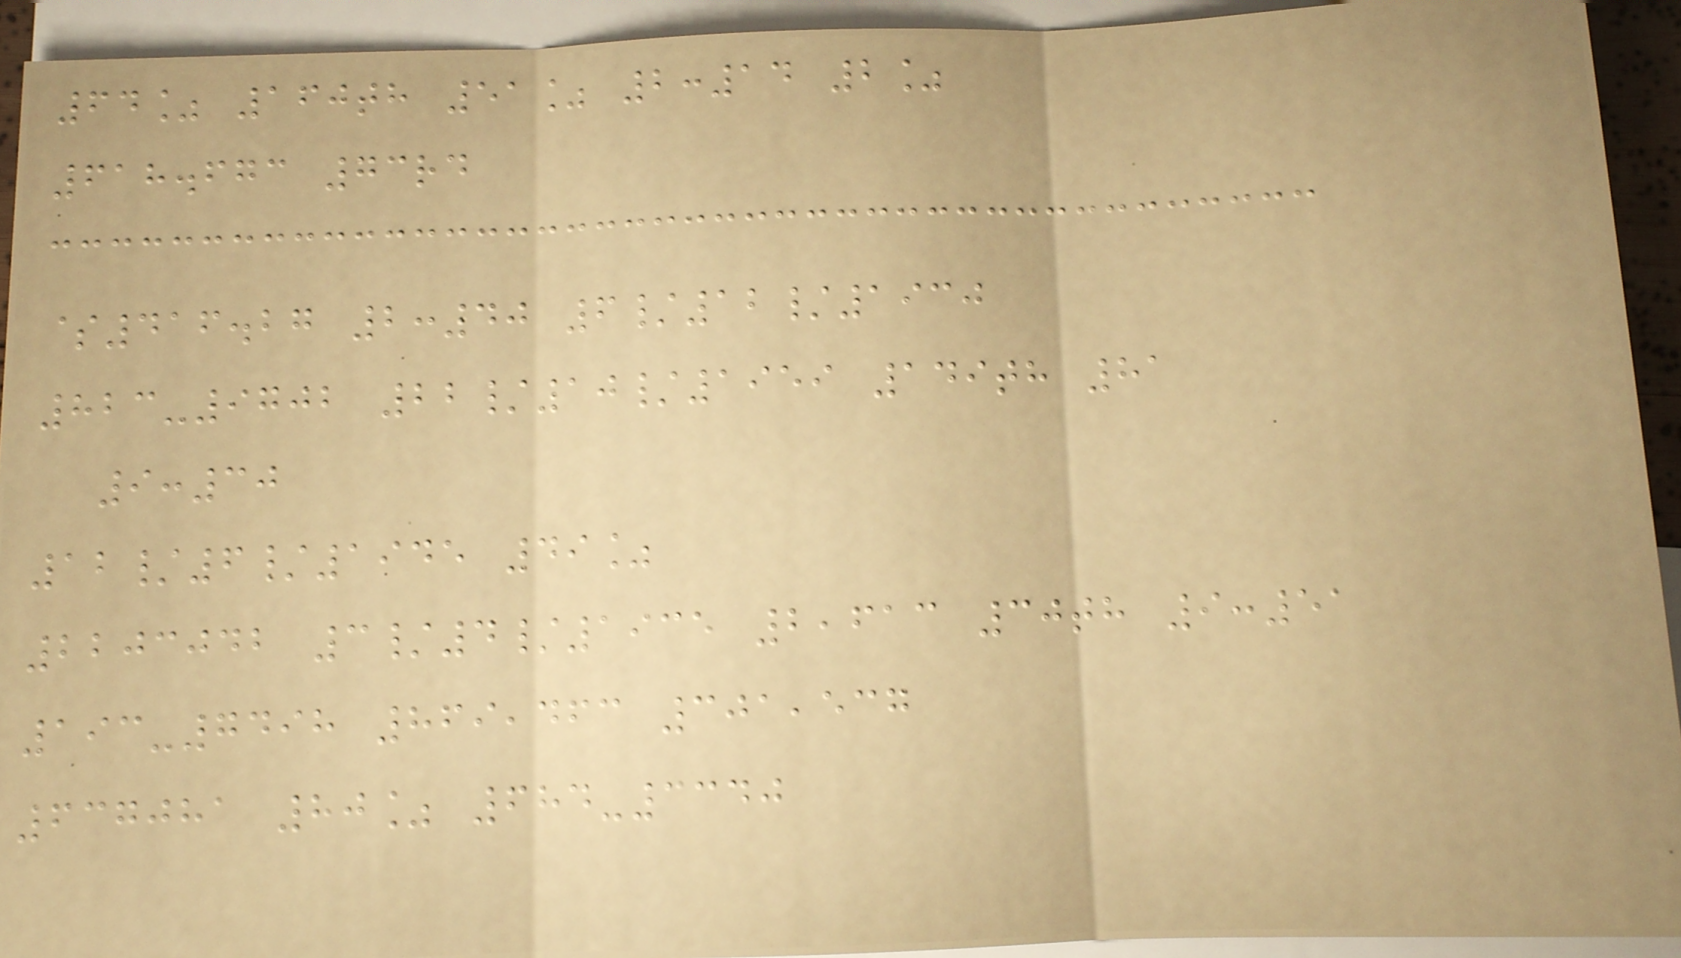64% 160th 51% 2:14 2%
618.673 73rd
$416.27 2:40 6/12/1930
823-9702 22/10/1959 149th 81
9:30
12/6/1945 49%
2203042 3/4/1935 2,613 30th 9:51
193-7498 869,463 301,537
637081 80% 684-3340
